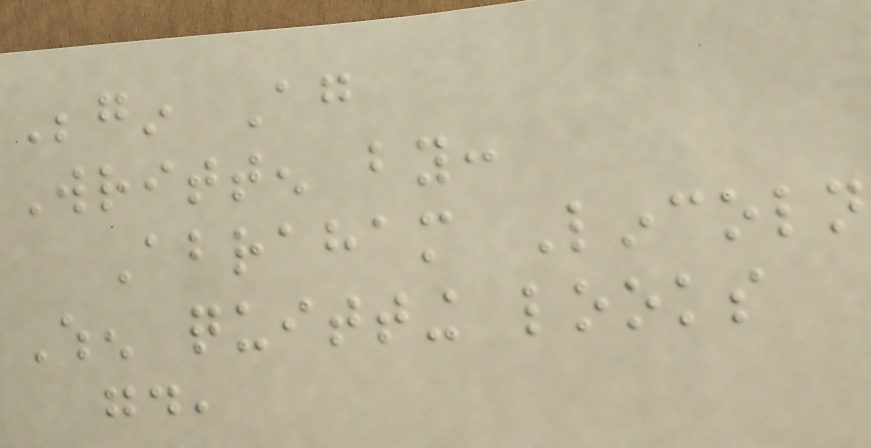Begin Again
Written by:
Abraham Lincoln
When quitting looks
good,
